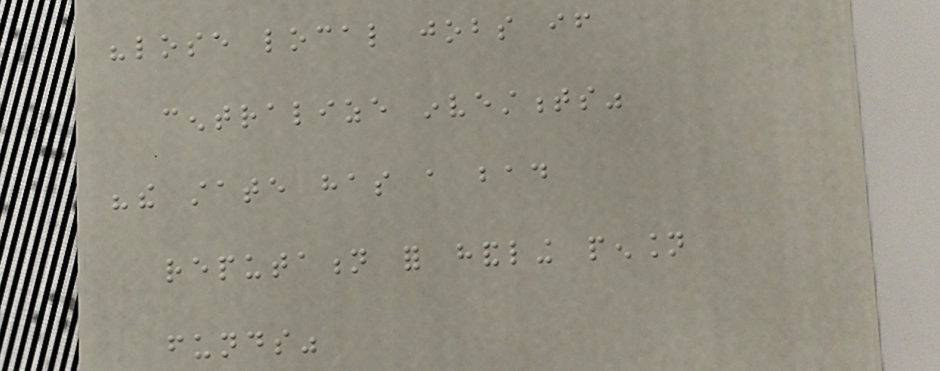"lose local jobs if
centralize investments"
"the state has a bad
reputation for handling pension
funds"
